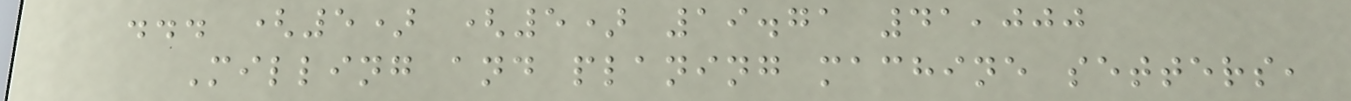... (5) (5) 19.71 41,000
Milling and planing machine setters,
